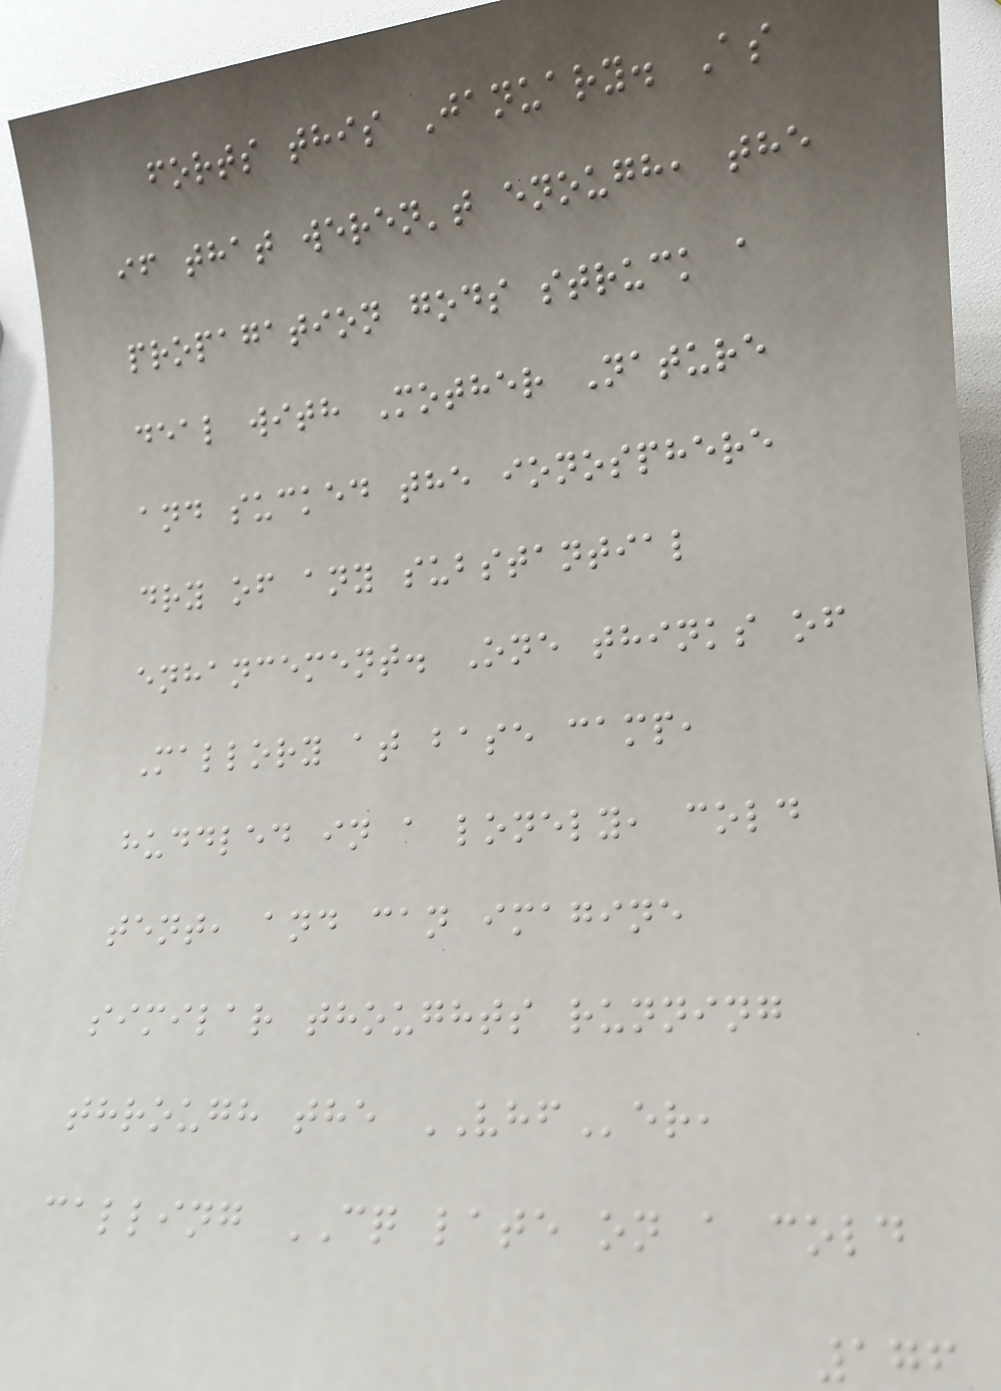forts this January. As
if that weren't enough, the
propagation gods struck a
deal with Mother Nature
and sucked the ionosphere
dry of any substantial
enhancement. One thinks of
Mallory at base camp,
huddled in a lonely, cold
tent, and can imagine
similar thoughts running
through the VHFer,
calling CQ late on a cold
176
